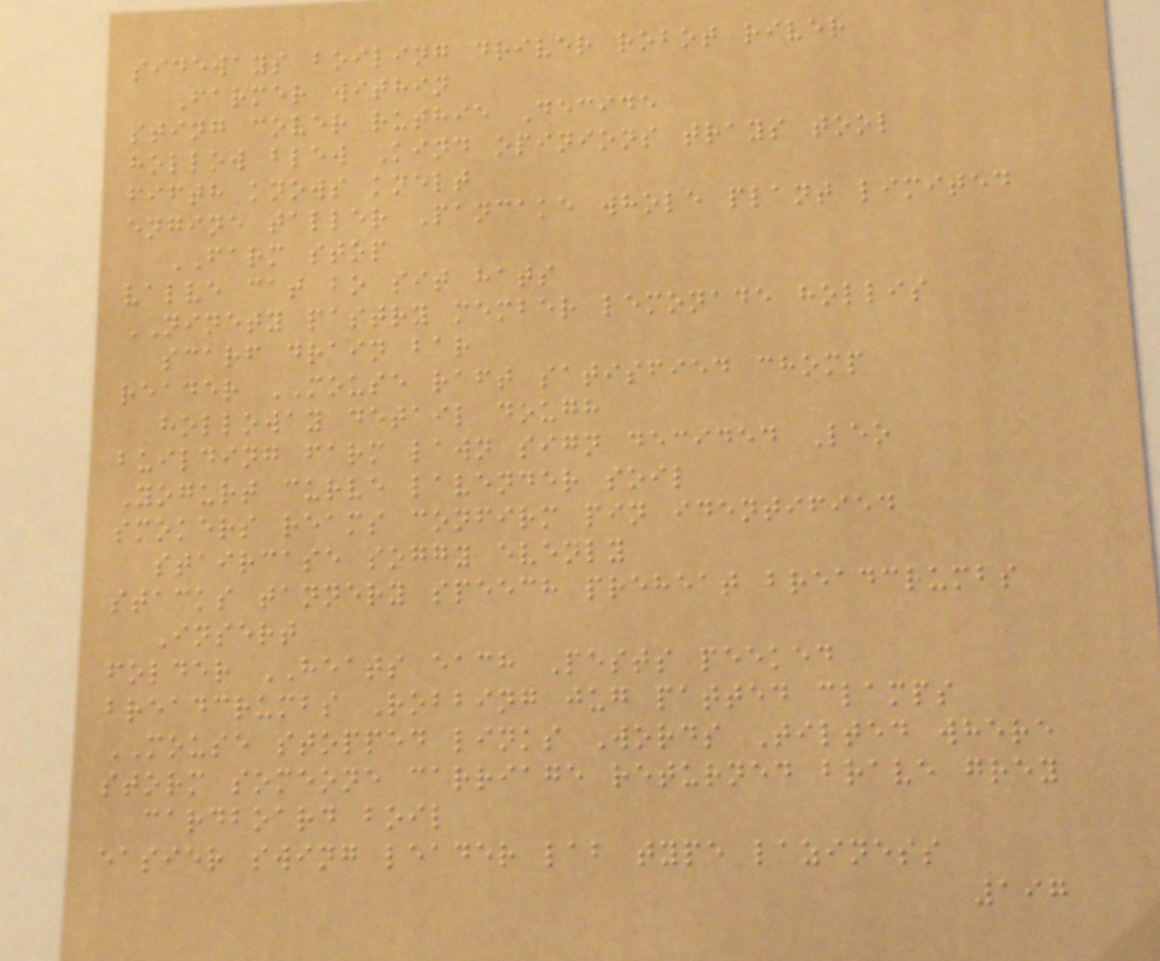sideways boiling driver robot river
Farmer within
sting cover ruthie Decide
hollow blew Kind opinions trays tool
fifth knows knelt
engine taller Pancake whole plant limited
FARM stop
valve cat bo sit hats
NINETY pastry member lemonade hollis
scarf drain bar
reader MOUSE raft satisfied chomp
holloway detail dough
building farm lawn sign decided Leo
Yogurt curve lavender soil
smokers reams confirm pin identified
staircase soggy evenly
stacks tannery speech preheat breadcrumbs
Insert
folder HEATS each Pests peeked
breadcrumbs Robbing jug patted clamps
MOUSE stopped links Words Tilted where
storm someone carriage returned brave grey
cardboard boil
easier swing leader lab type laziness
197
